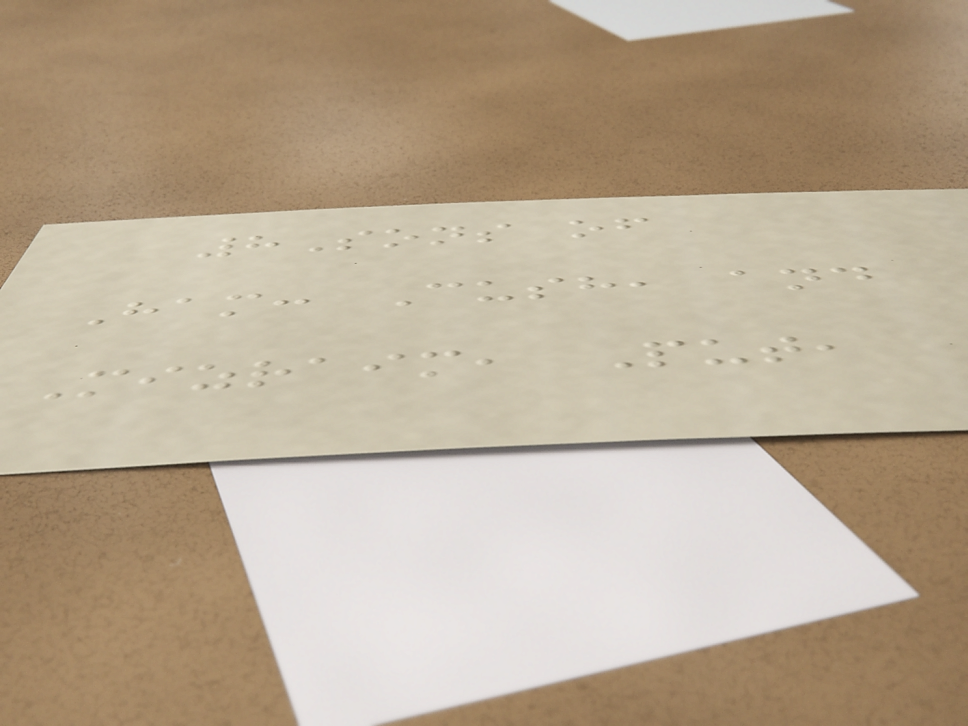8Sons of
Ham: Cush, and
Mizraim, Put,
